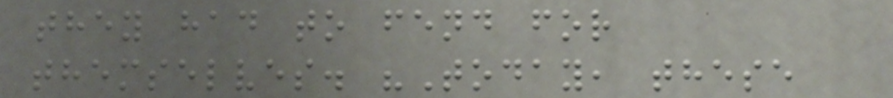they had to fend for
themselves. "Today, these
